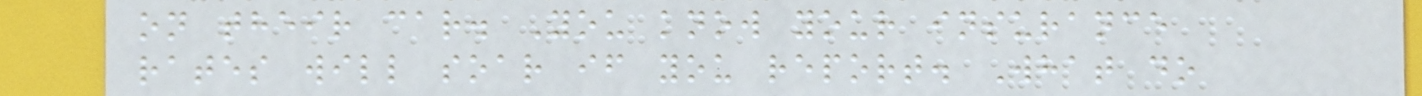on their car. You know your insurance
rates will soar if you report. What do
